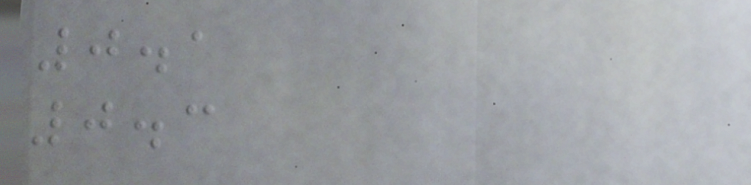0.1
0.3
